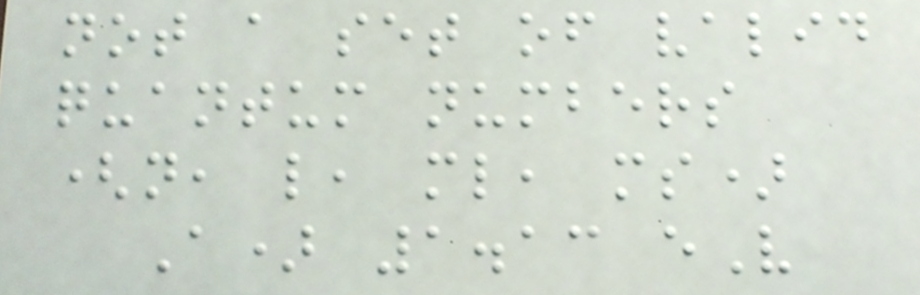not a set of valid
quantum numbers
(n, l, ml, ms)
A) 1.13 eV
